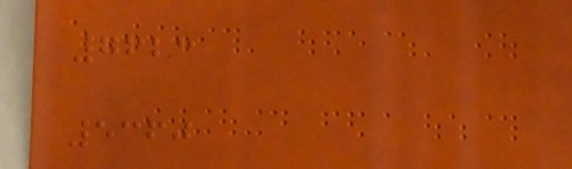7623
5360
